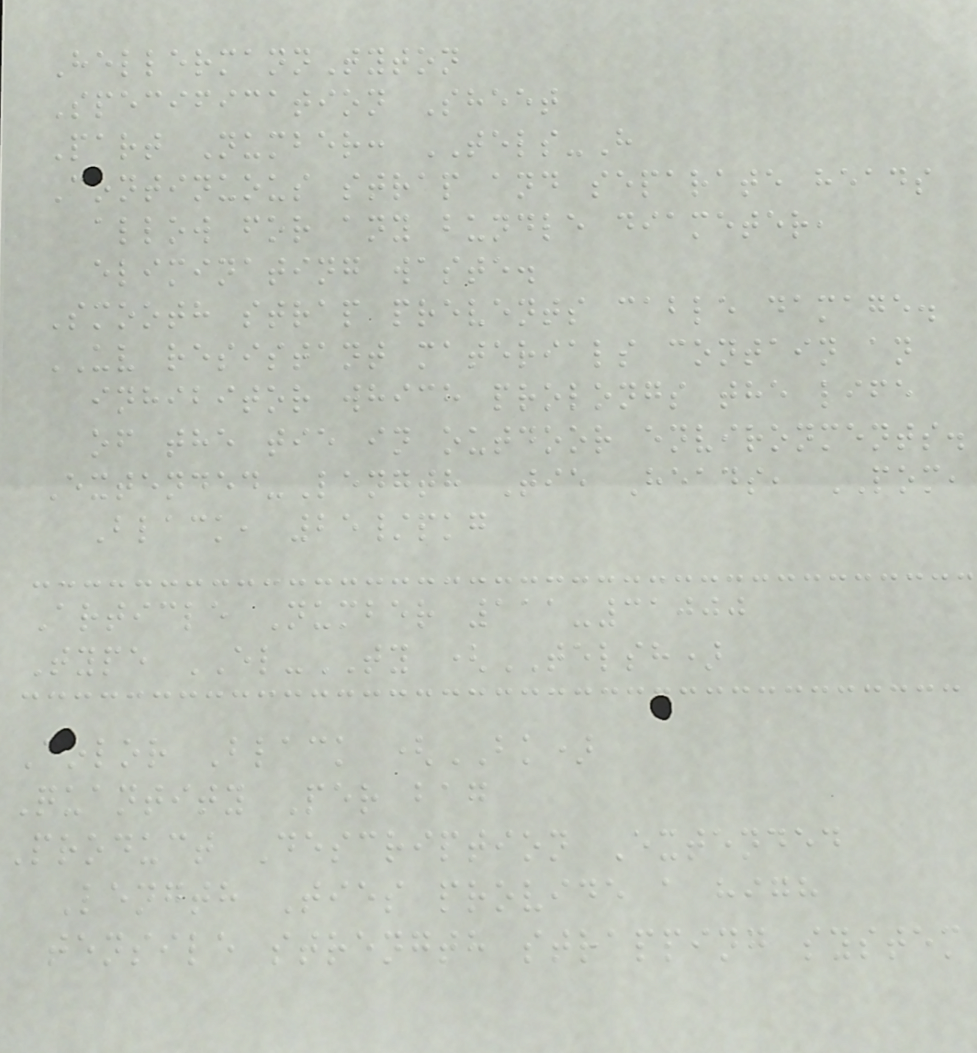HellermannTyton
Specification Sheet
Part Number: TELS-H
Continuous strap and separate heads
allow for any bundle diameter,
eliminating waste.
Smooth strap prevents cable damage.
UV resistant materials contain an
inhibitor which prolongs the life
of the tie in outdoor environments.
Extended-Length Tie Heads, POM,
Black, 25/pkg
Article Number 111-31000
Type EL-TY (TELSH)
Color Black (BK)
Quantity Per bag
Product Description Extended
Length Ties provide a high
tensile strength strapping system
